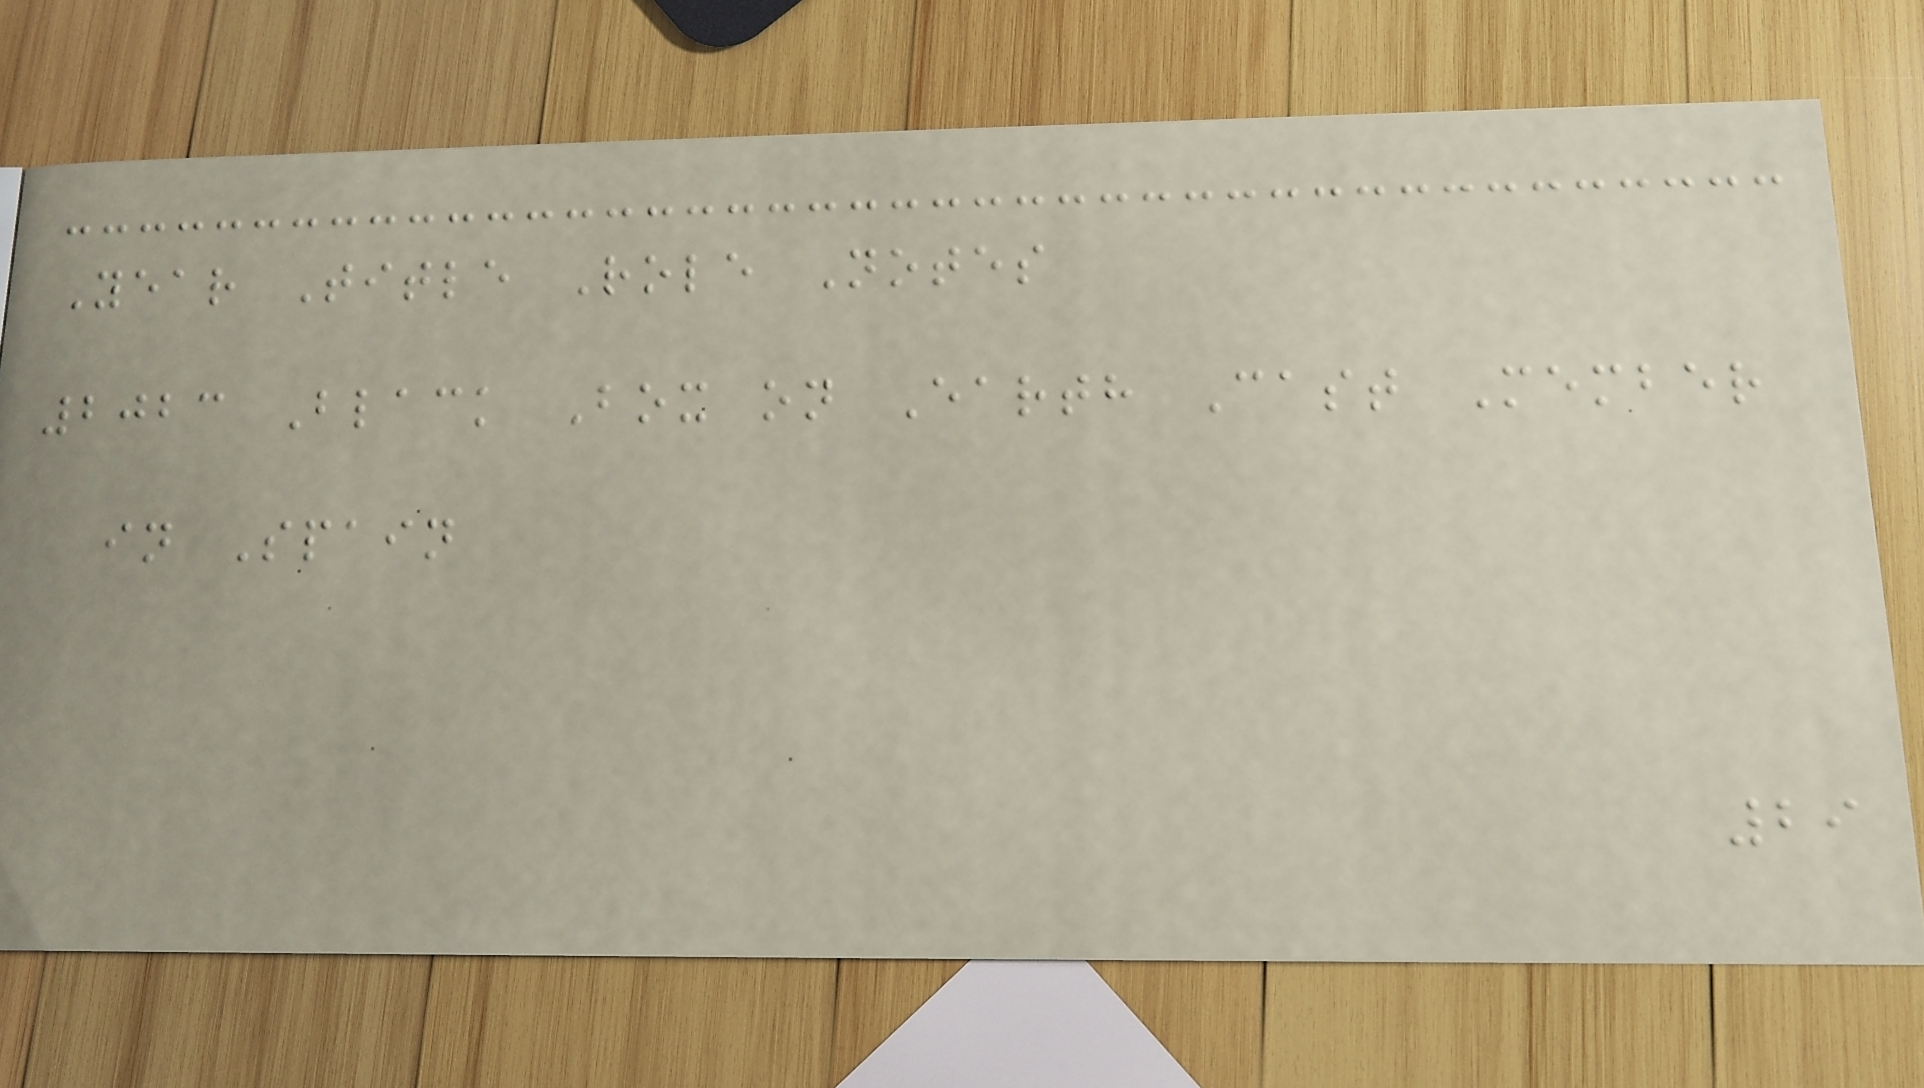Year Title Role Notes
2023 Black Box on Earth Cast Member
in Spain
29
